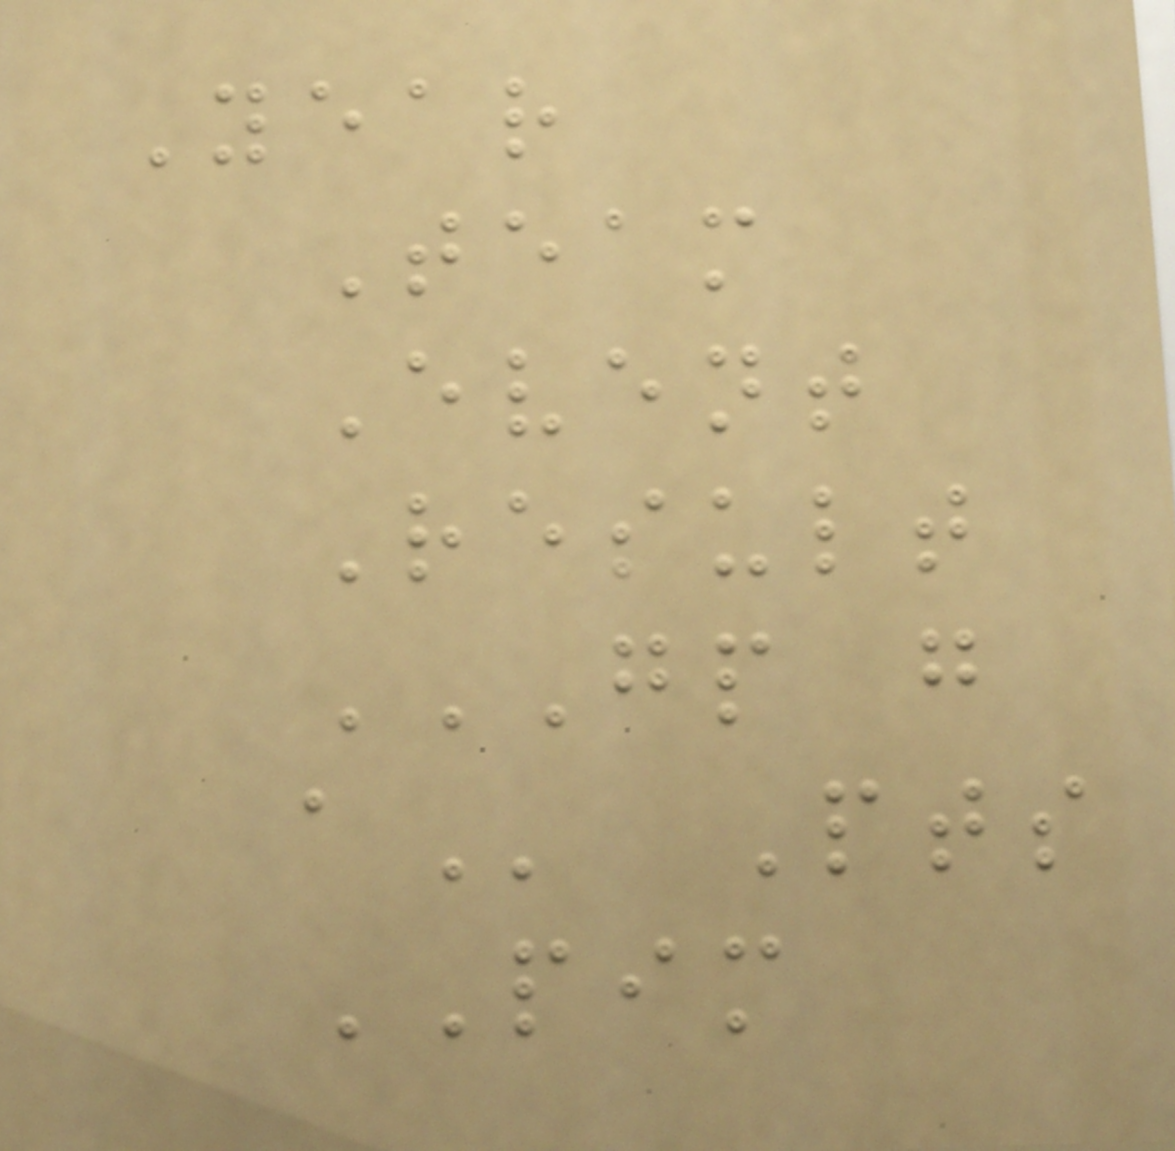Year
Team
Event
Result
GP G
A Pts
PIM
